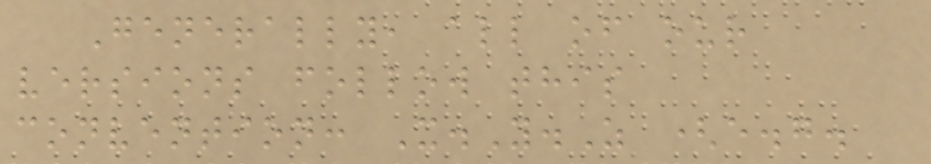Generally, all of our
versions follow this
convention: X.Y.Z (e.g.
